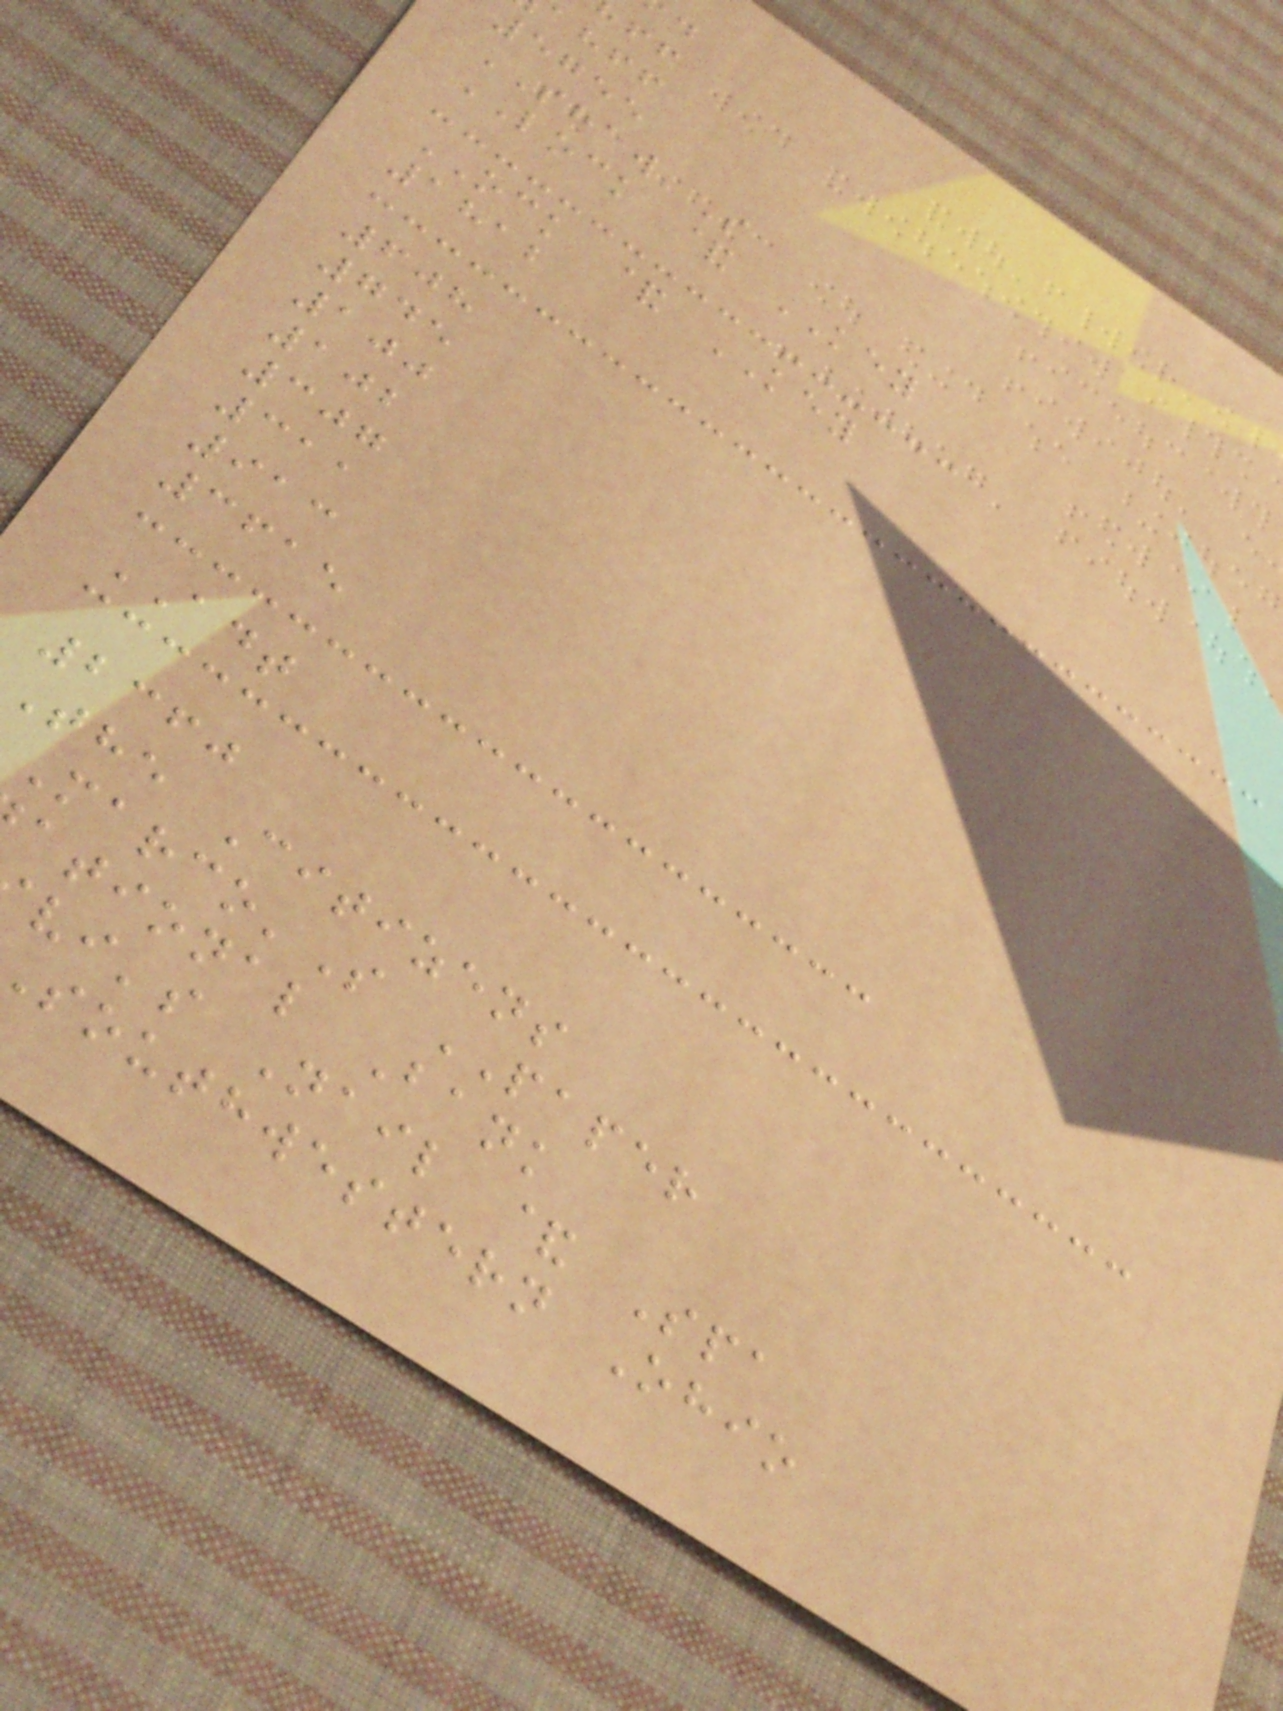ahff
5755
SHAW'S
LOCK & KEY
OCK & KEY
1812
608
745
100
102
307
311
913
3615
ADT
2360
The Citizens
'S PAPER
ational Bank
vi's Nail & Spa
southwestern Ohio
